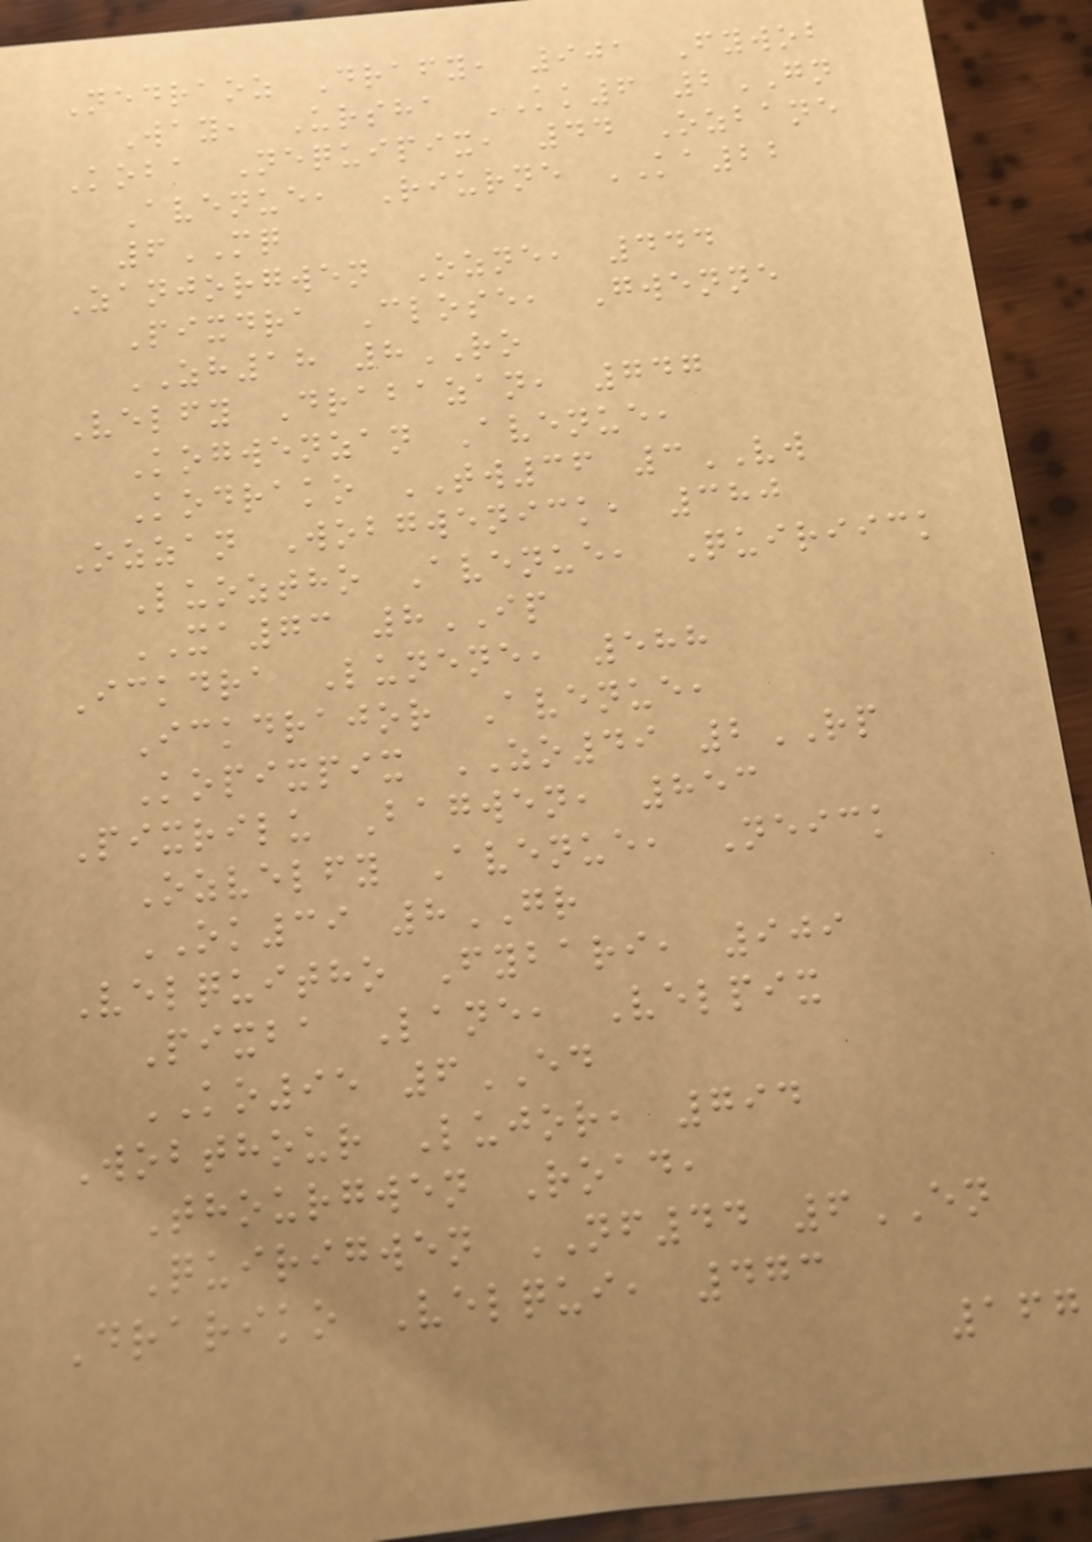Nedraoz Drafy, 901 Fywob
Way, Ursha KK6 2GN
Koba Nequipix, 44 Ozbane
Avenue, Riurne KA22
6MQ
Zanjorgwen Ozne, 444
Pixdra Close, Gwenne
ZH18 8RO
Velfy Drabazan, 747
Kogwenzan Avenue,
Kodrako TW36 3VW
Ozzan Wobgwenick, 380
Luoztho Avenue, Quiriick
XA73 8IP
Ickdra Lunene, 588
Ickdrajor Avenue,
Kopixpix ZO49 2RP
Pixrilu Bagwen, 853
Ozvelfy Avenue, Neick
OK39 8GR
Velquitho Fybari, 909
Pixba Lane, Velpix
KO95 6ED
Wobthour Lujor, 794
Thourgwen Road,
Quirigwen NF44 6EN
Drariko Velqui, 473
167
